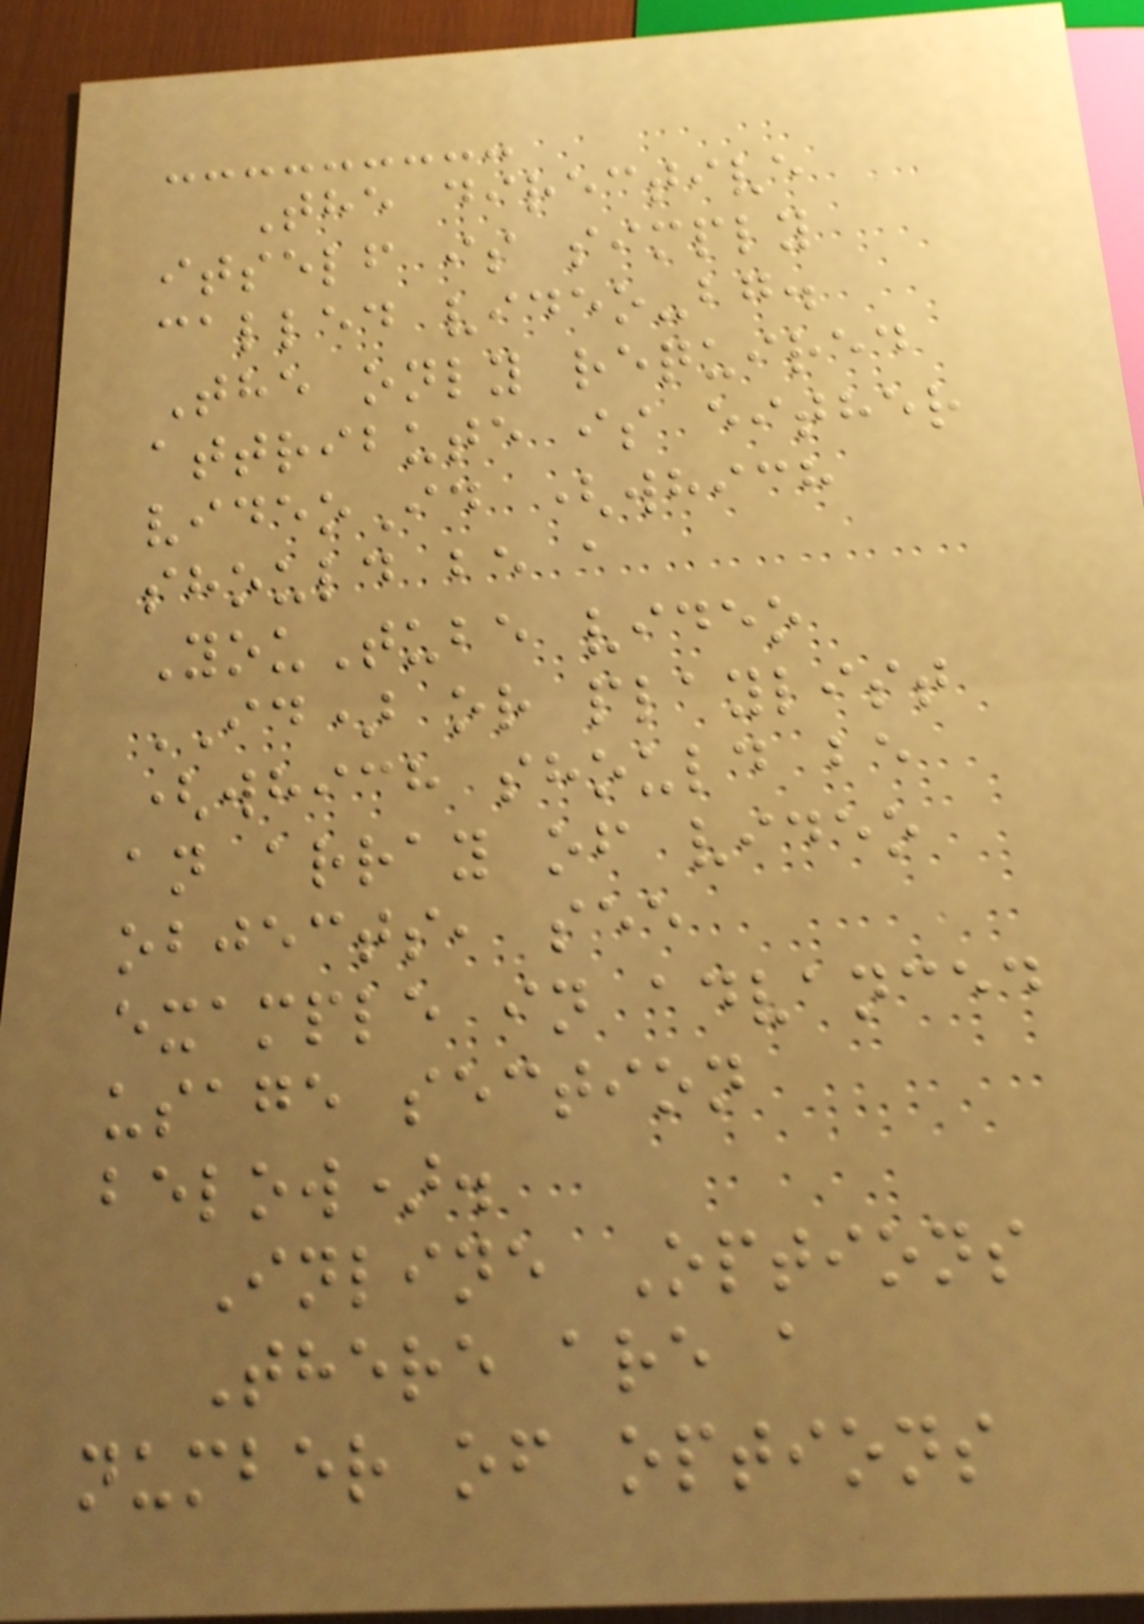The directive
itself is simply
called video-bg.
The only required
attribute is either
videoId (which
should be a
YouTube video
ID) or playlist
(which should be
an array of video
objects, see
example in advanced
usage section
below).
Inline Options
There are a
number of options
